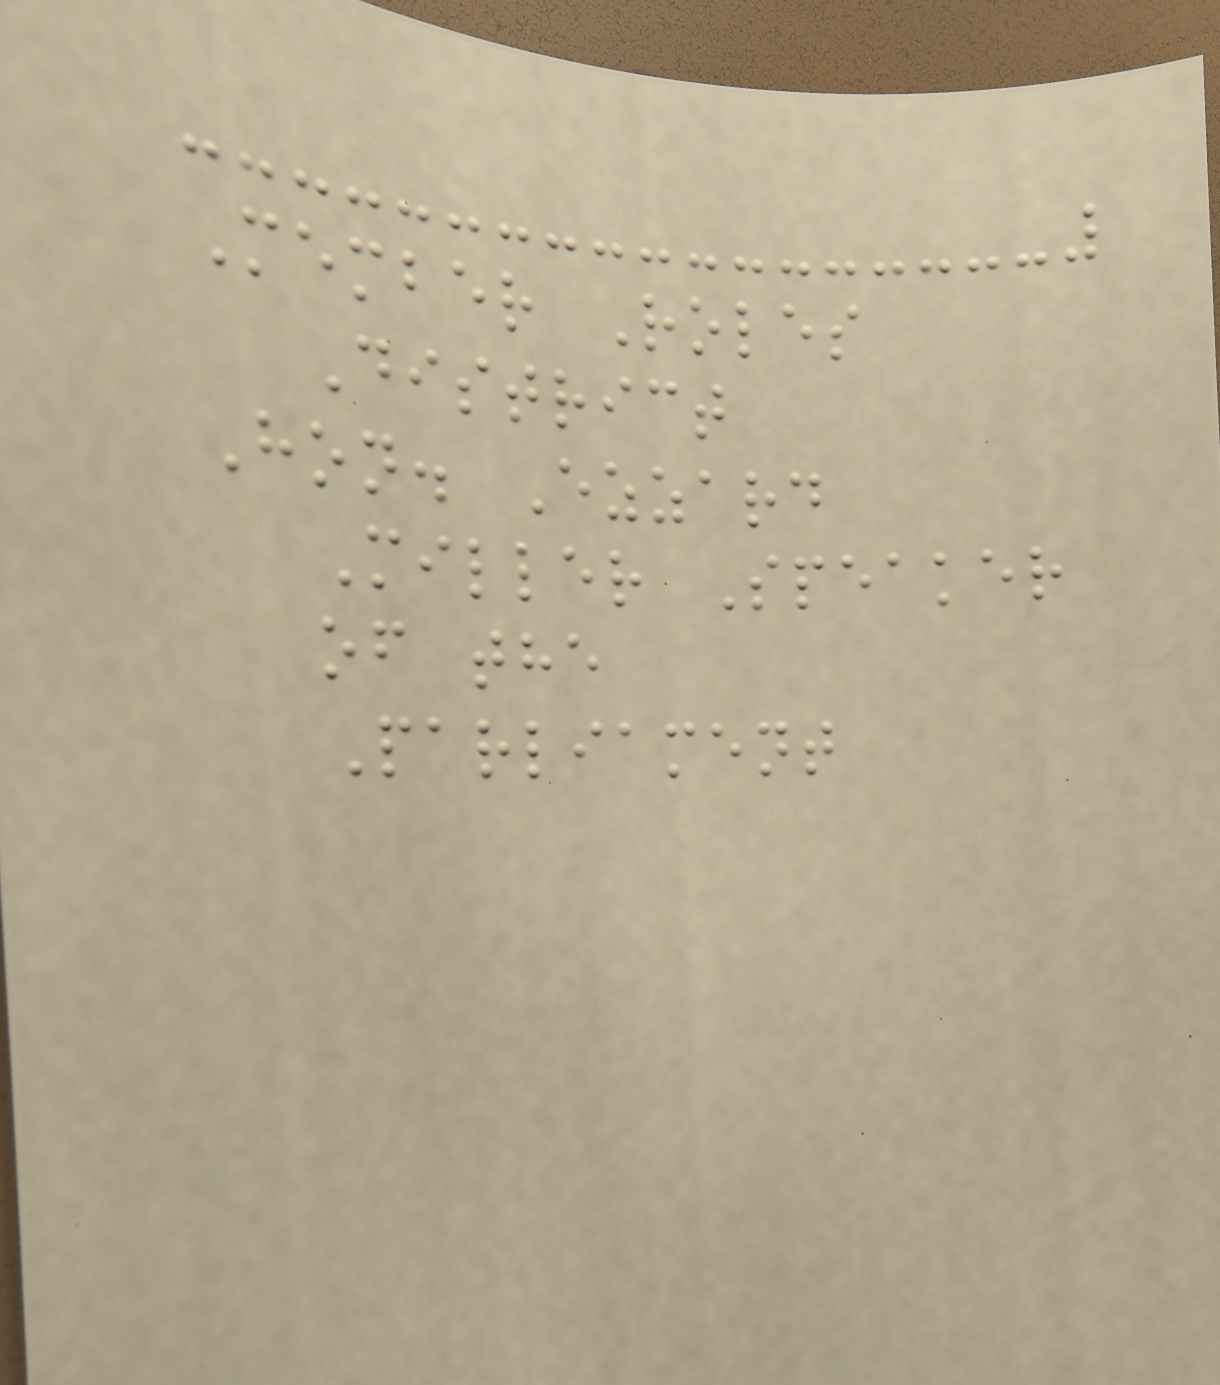Member Roles
District
Hon. Ezzard
Miller Speaker
of the
Parliament
